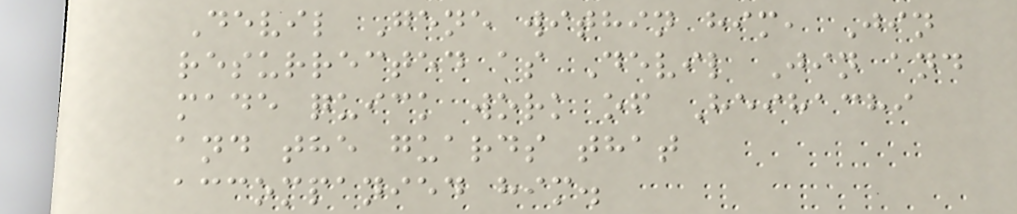Devil Gene within him, Jin
resurrected as Devil Jin and
made quick work of Heihachi
and the guards that
accompanied him.
